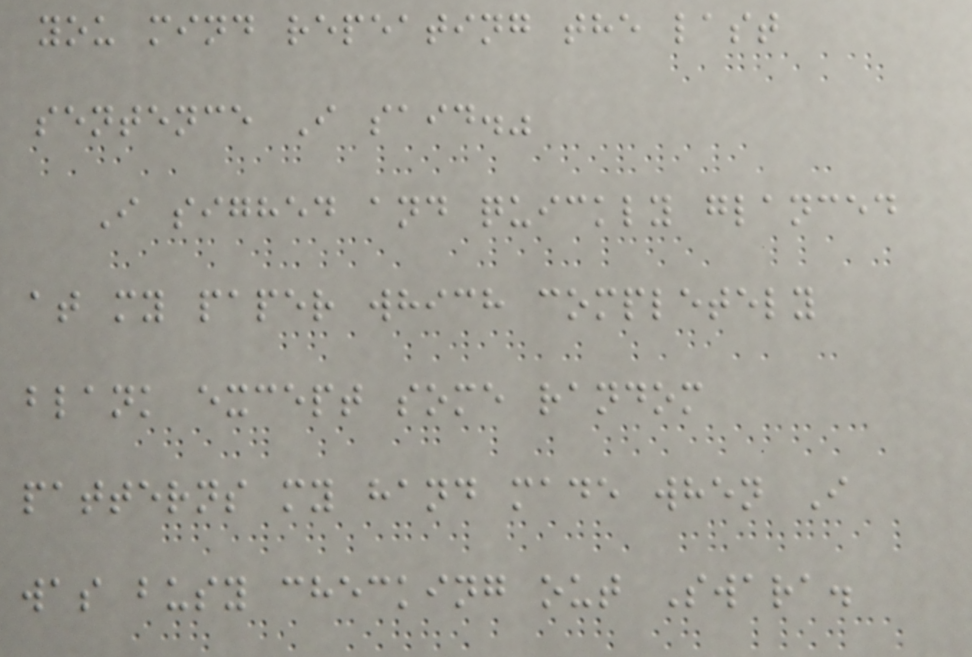you mind repeating the last
sentence I said."
I sighed and quickly glanced
at my paper which completely
blank except some random
patterns my hand made when I
was busy checking out Swara.
